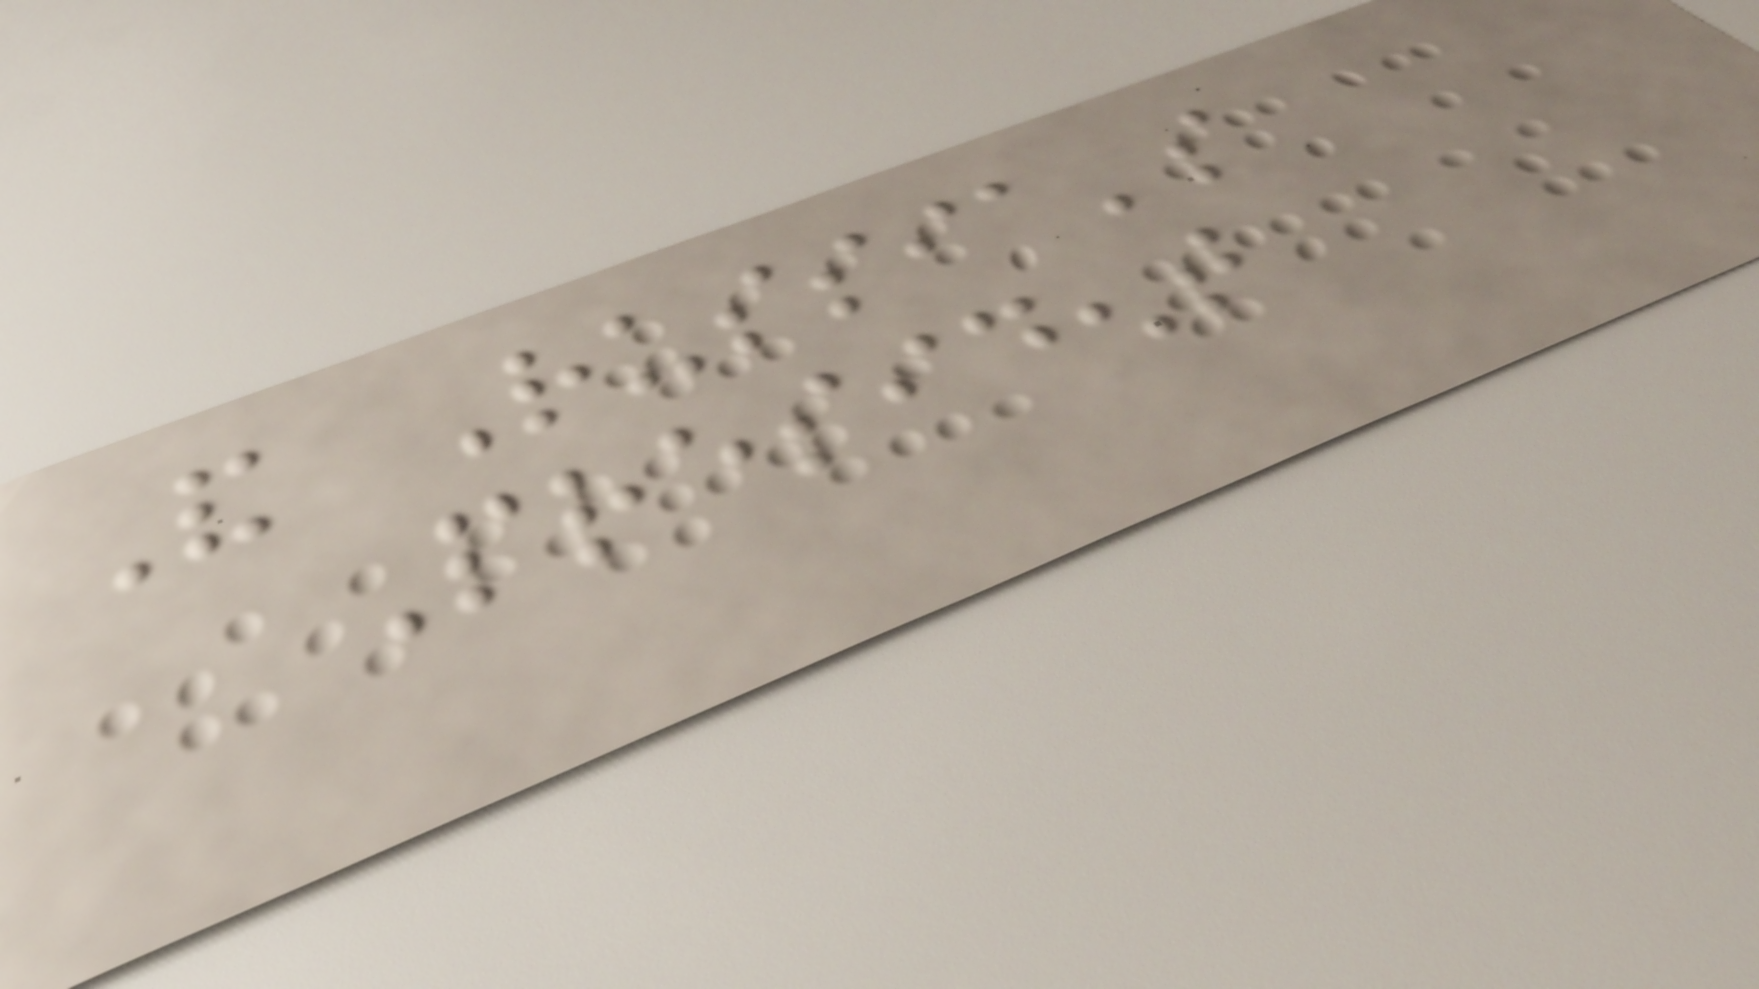And Russia's
President
